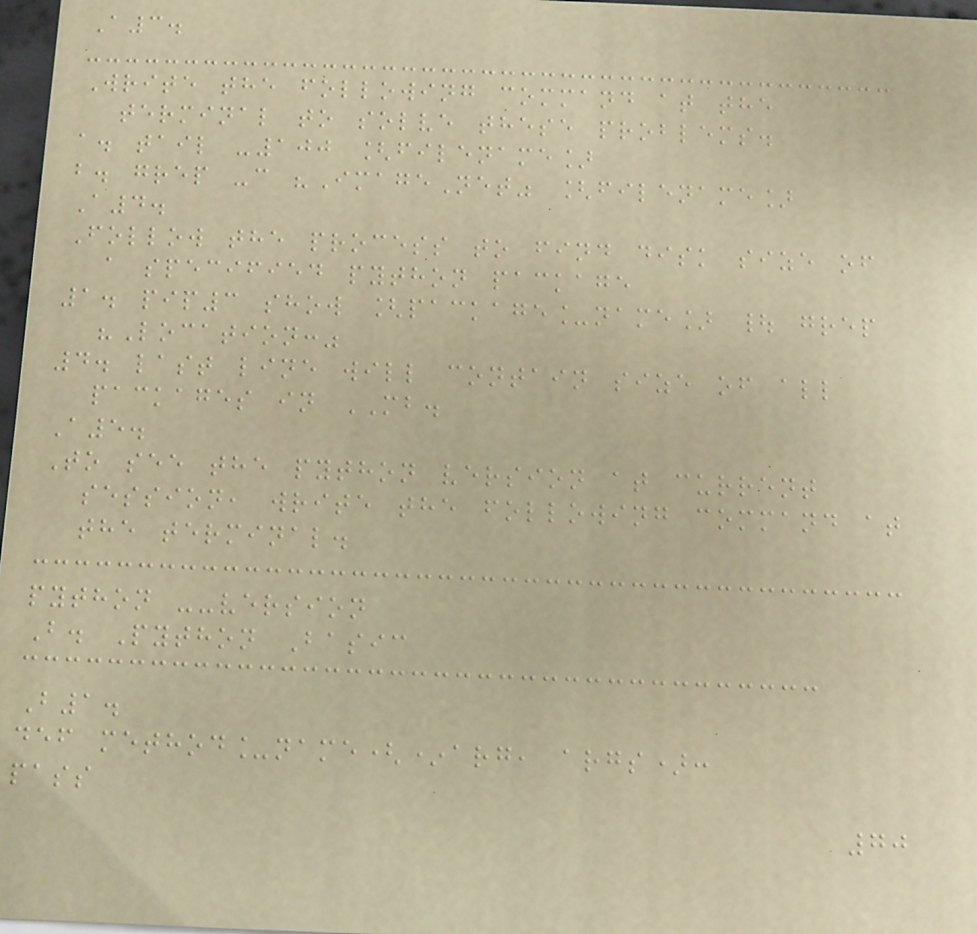A3.
Write the following command at the
terminal to solve these problems.
a. tail -100 [filename]
b. grep -c "ImageNet" [filename]
A4.
Follow the process to find disk size of
a specified python package
1. pip3 show [package_name] | grep
"Location:"
4. last line will contain size of all
packages in MB.
A5.
To see the python version at current
session, write the following command at
the terminal.
python --version
B. Python Basic
B1.
def method_name(*arg, args):
pass
70
